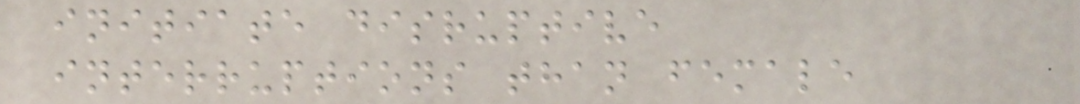initiate disruptive
interruptions than female
